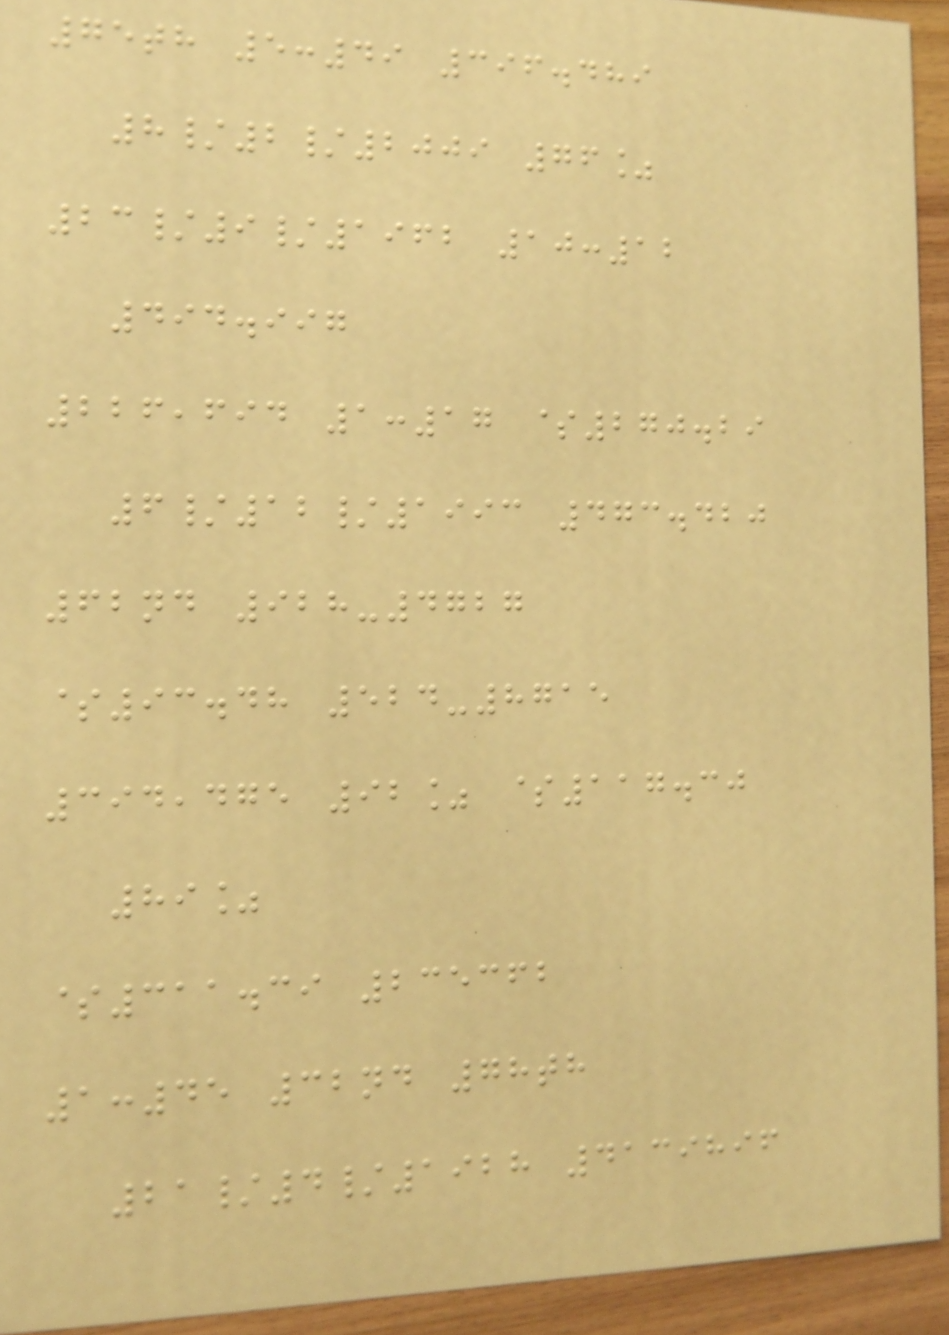75th 5:49 396.489
8/2/2009 76%
23/9/1962 10:12
494.997
226,694 1:17 $270.29
6/12/1993 473.420
62nd 928-4727
$93.48 524-8715
394,475 92% $117.30
89%
$311.39 235362
1:45 32nd 78th
21/4/1928 4139896
